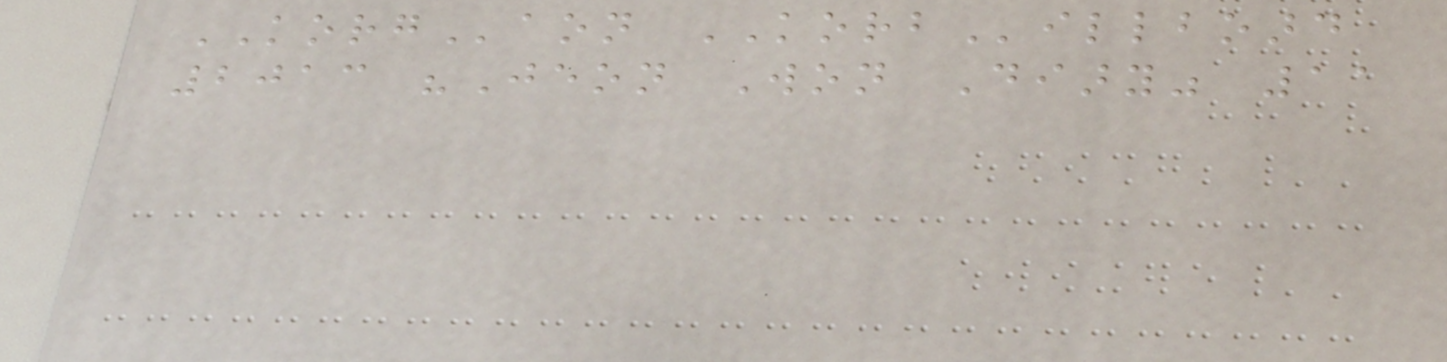KORGaon KORBillboard
2013 "Jeon Won Diary" 11
